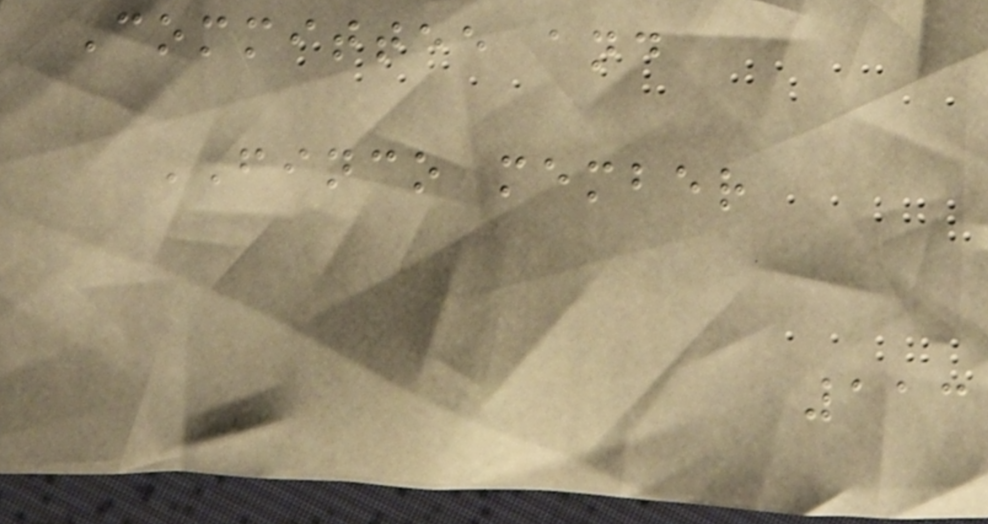Committee and
FINCO member
113
